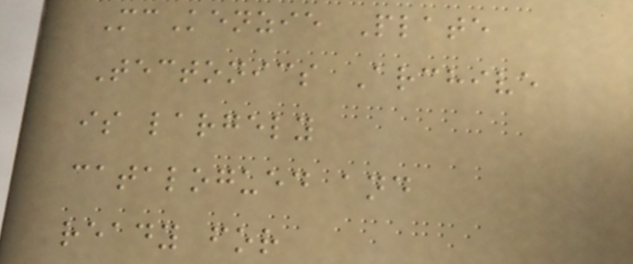McKenzie Plate
Tectonics Archive
is largely
catalogued and
ready for
